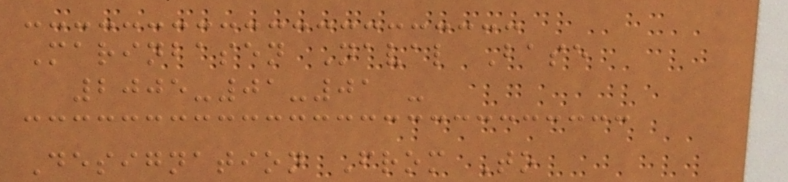Marinbasen Naval Base
2005-01-01 -
Designation From To
